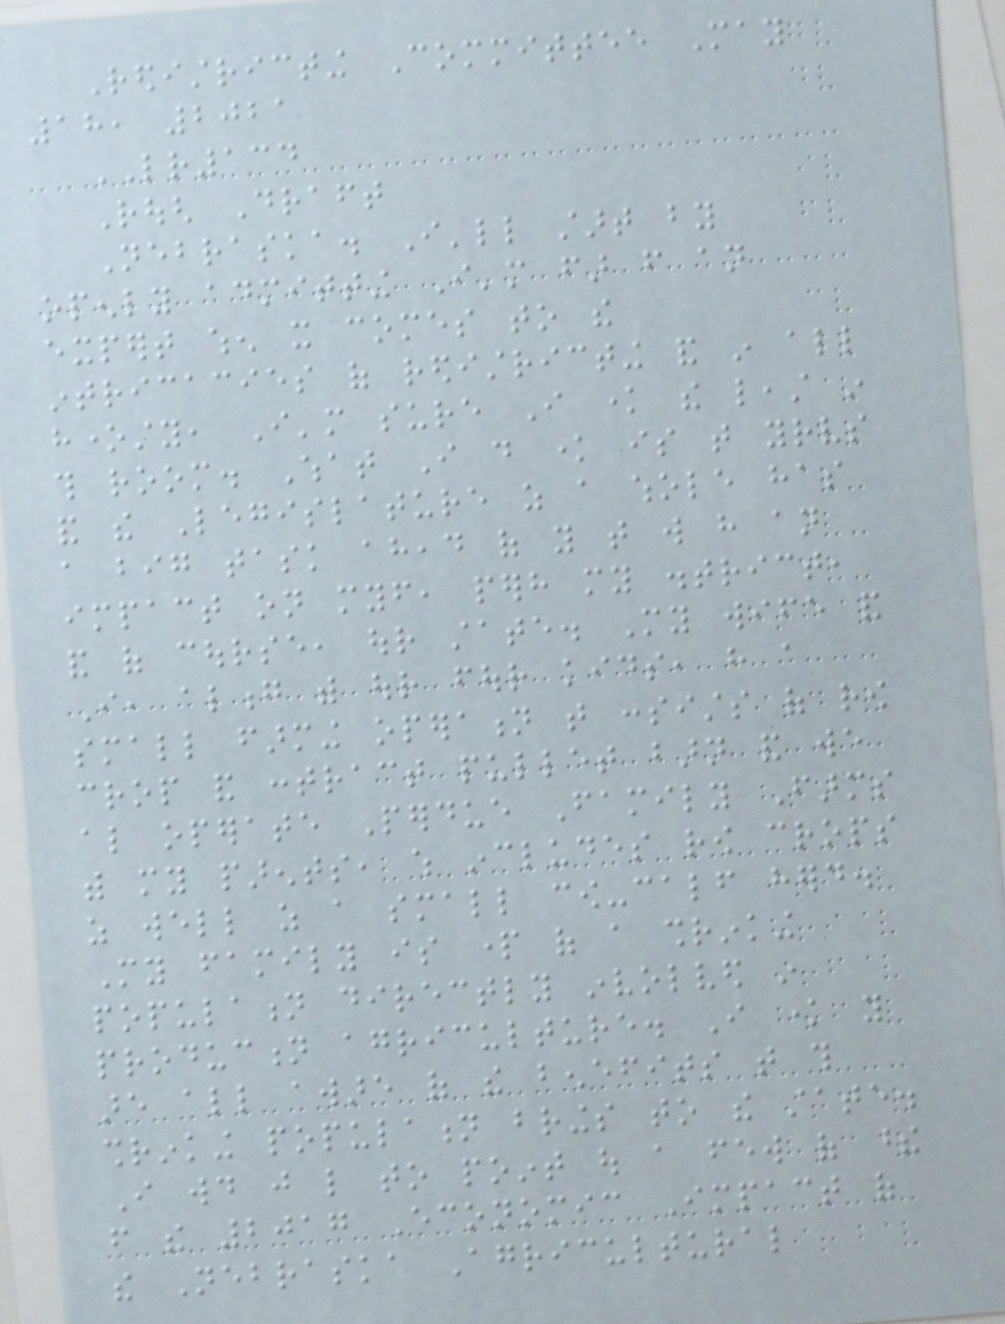Redistricting Committee May
18, 2021
LR134
Rough Draft
Nebraska. I'll start by
openly admitting I'm far from an
expert when it comes to the
intricacies of redistricting and in all
honesty, I'm sure I know the least in
this room. What I do know is that yourselves
and the Legislature as a whole has
a big task ahead of you that will have an
impact on myself, perhaps my district,
and of course, our state. My wife and
I, along with our four kids, have a
small farming operation that consists of row
crop and contract pullet barn and we
also operate Perdue Family Farms
with my parents, which includes row crops
as well as a small cow-calf herd.
My family is part of a shrinking
population directly involved in
production agriculture. I know you
are all aware of the benefits that this
shrinking population brings to the state.
I would just like to point out a few of these
from the 2017 Economic Impact of
the Nebraska Agricultural
